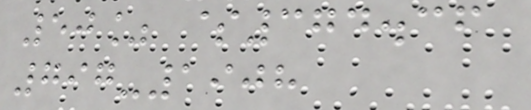50% $374.36
797-1908
